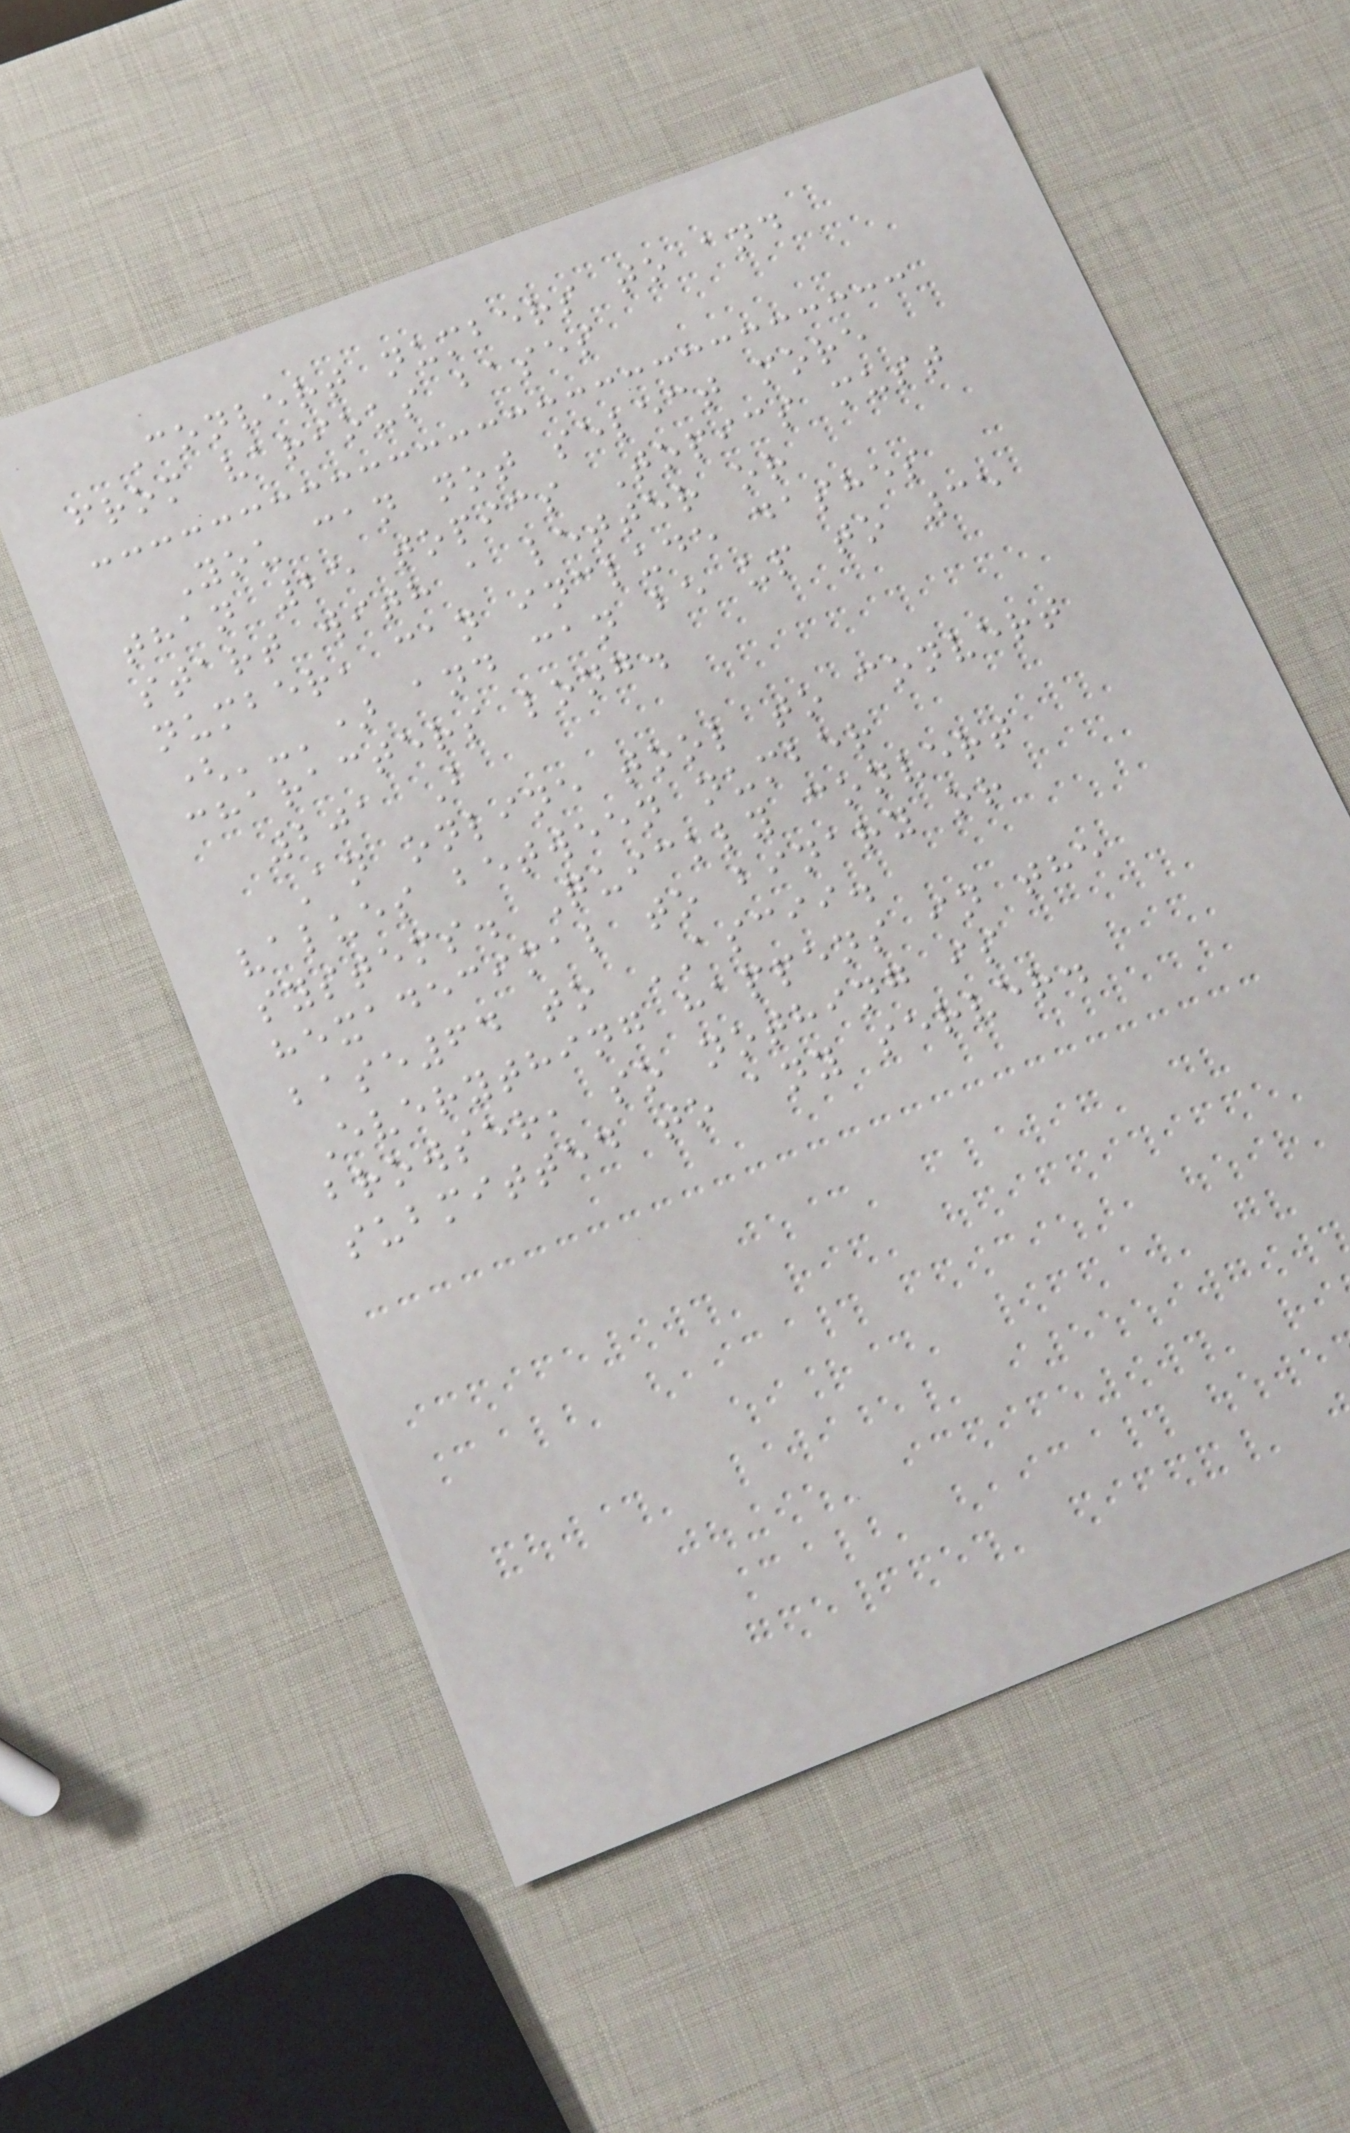Convert numbers to and
from various bases
You can not select more
than 25 topics Topics must
start with a letter or
number, can include dashes
('-') and can be up to 35
characters long.
201 B
An online tool to convert
values between number
systems. Quickly convert
hexadecimal to binary or
base64 to ASCII.
Everything happens in the
browser, so nothing is
submitted to any server.
